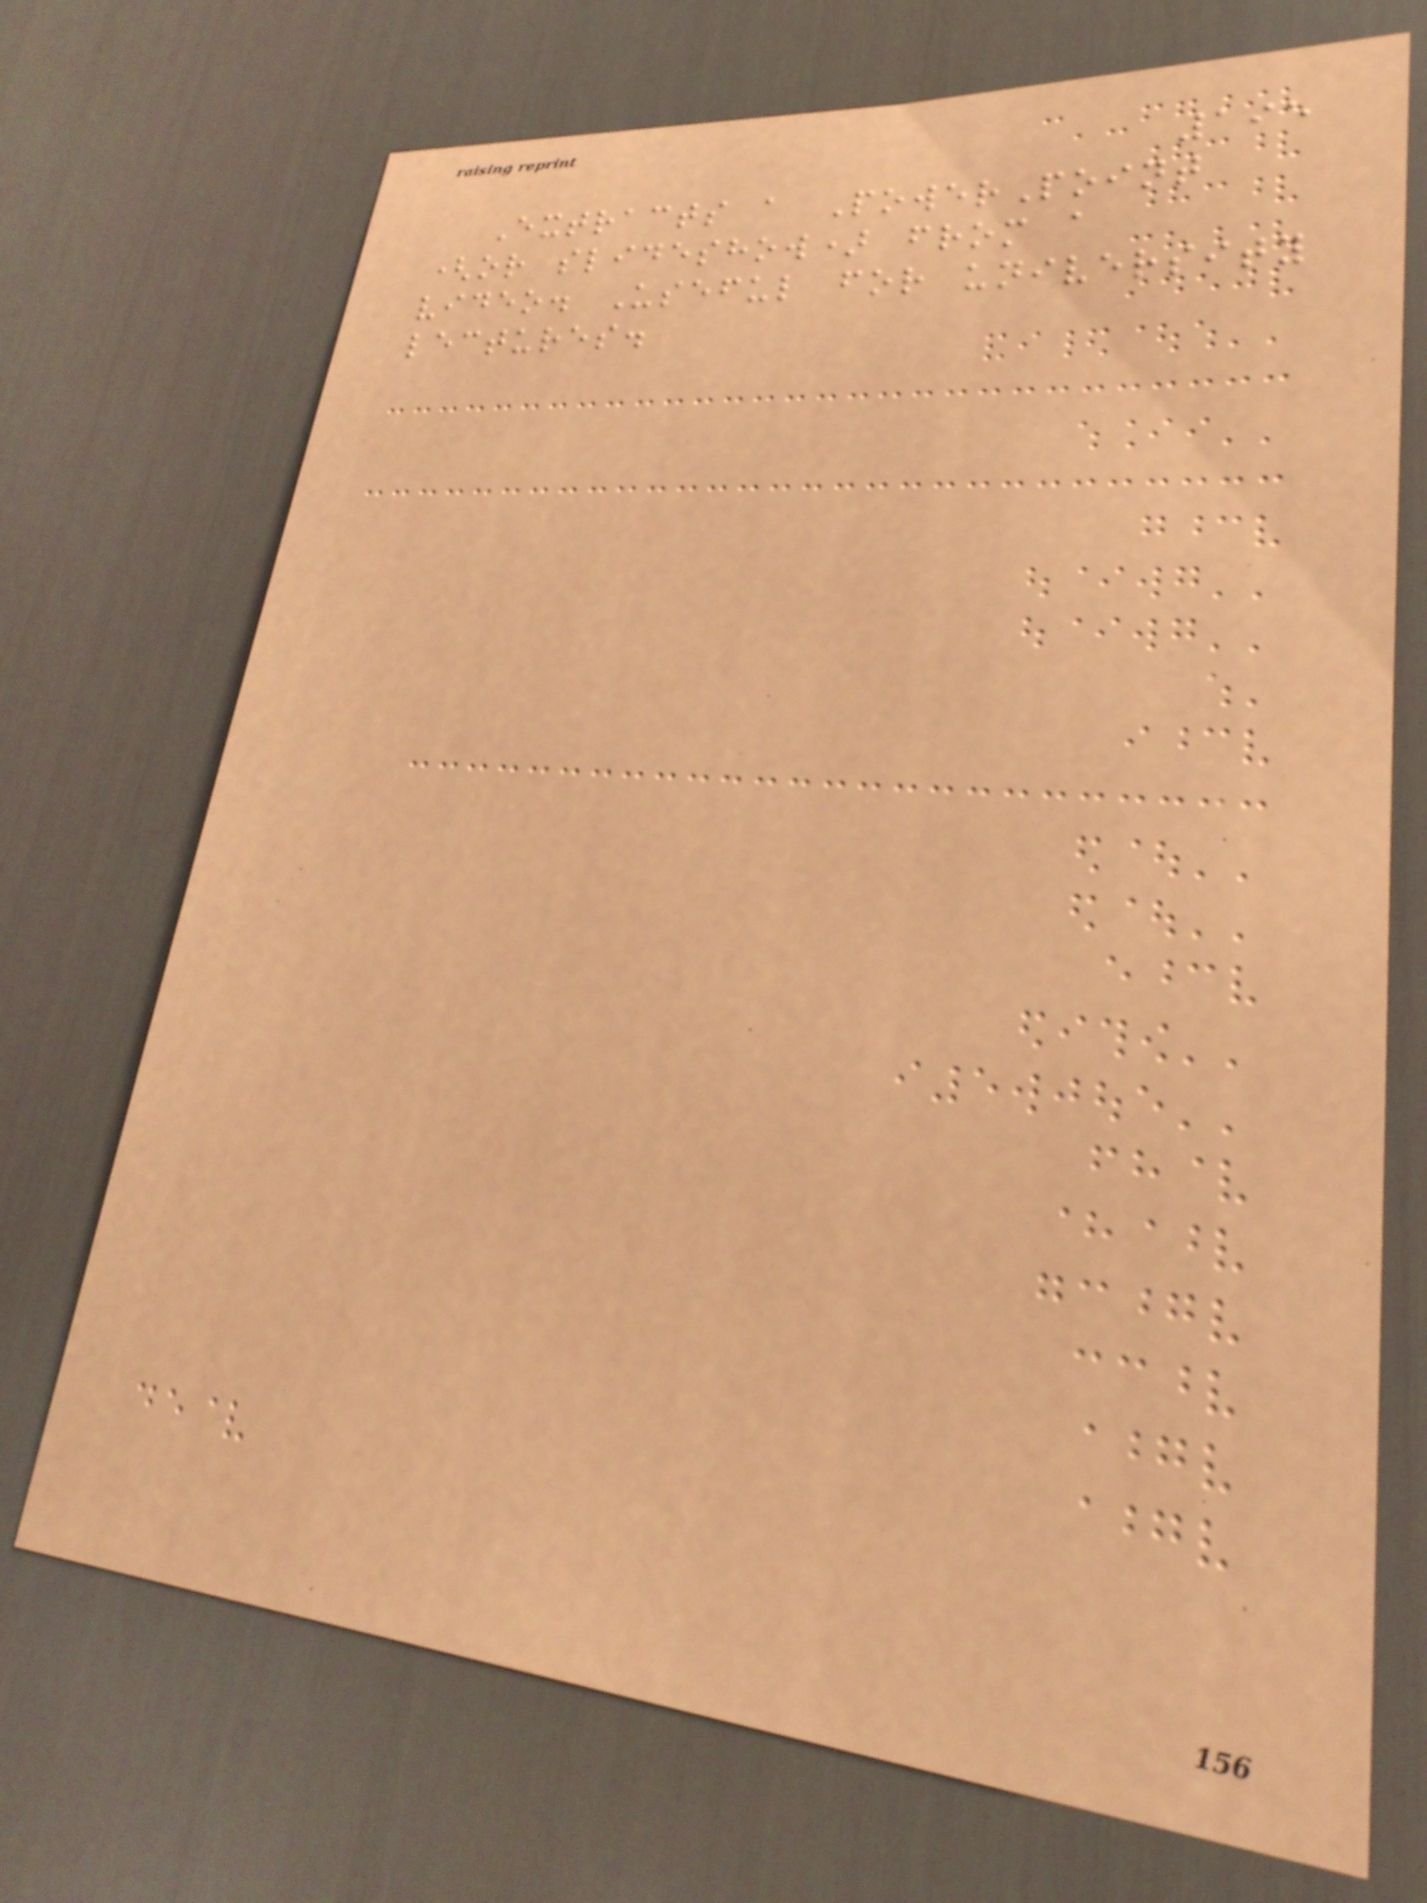195
Extracts a PowerPoint
(or slideshow) from a
video. Useful for university
lectures.
